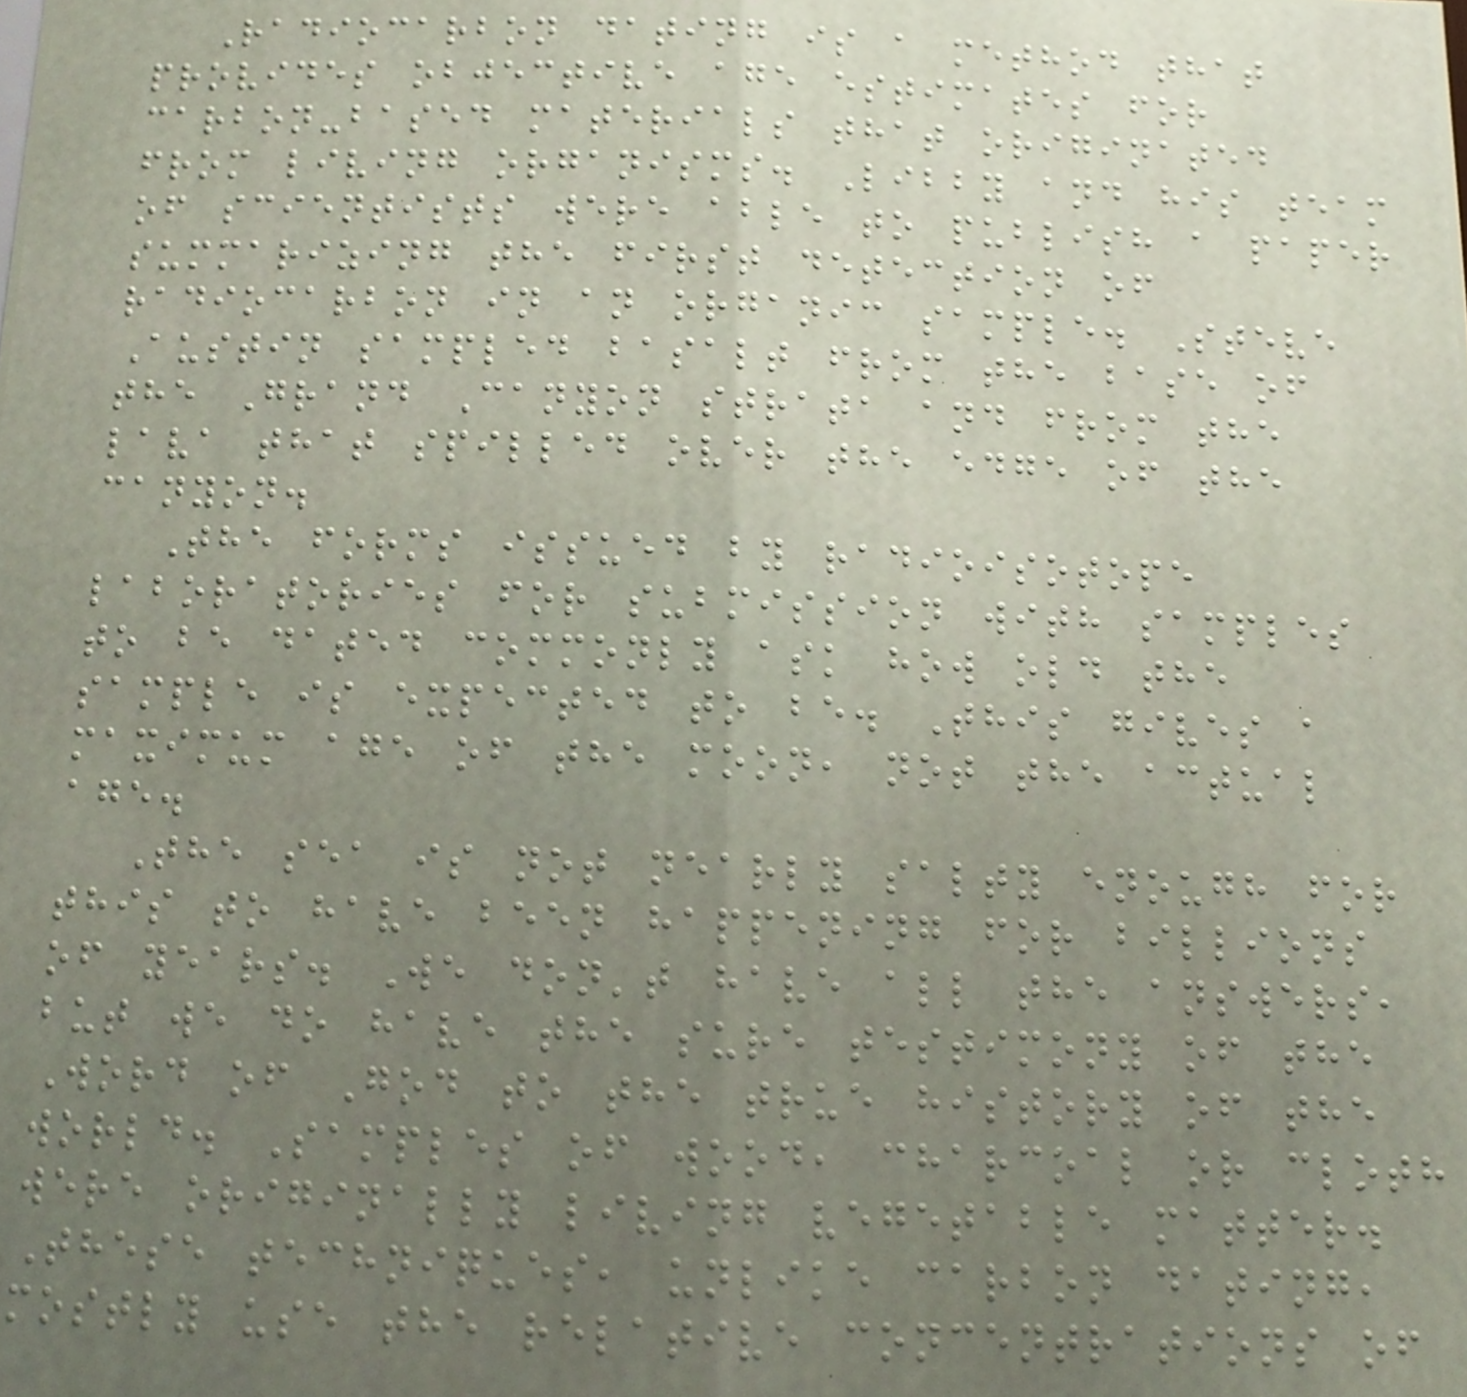Radiocarbon dating is a method that
provides objective age estimates for
carbon-based materials that originated
from living organisms. Libby and his team
of scientists were able to publish a paper
summarizing the first detection of
radiocarbon in an organic sample. Steve
Austin sampled basalt from the base of
the Grand Canyon strata and from the
lava that spilled over the edge of the
canyon.
The forms issued by radioisotope
laboratories for submission with samples
to be dated commonly ask how old the
sample is expected to be. This gives a
maximum age of the moon, not the actual
age.
The sea is not nearly salty enough for
this to have been happening for billions
of years. We don't have all the answers,
but we do have the sure testimony of the
Word of God to the true history of the
world. Samples of wood, charcoal or cloth
were originally living vegetable matter.
These techniques, unlike carbon dating,
mostly use the relative concentrations of
